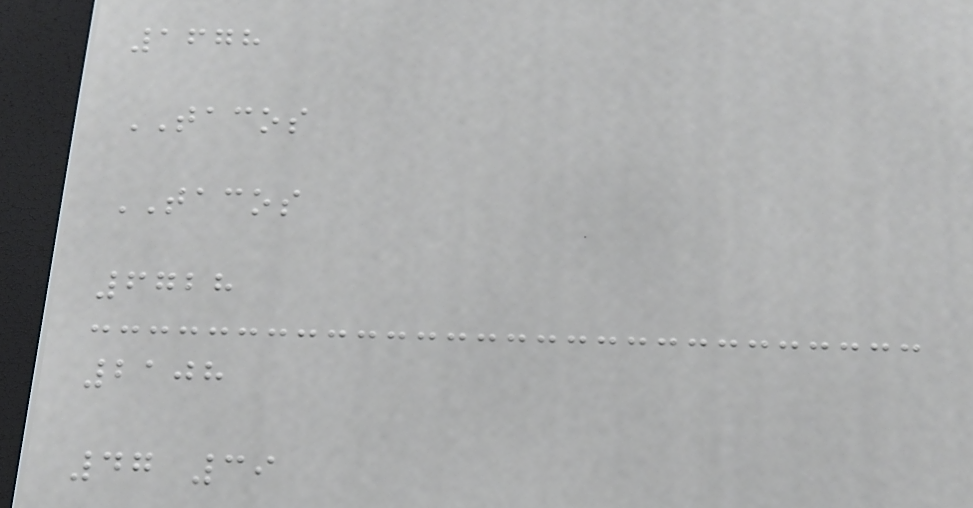1678
TACOS
TACOS
6728
2108
47 39
